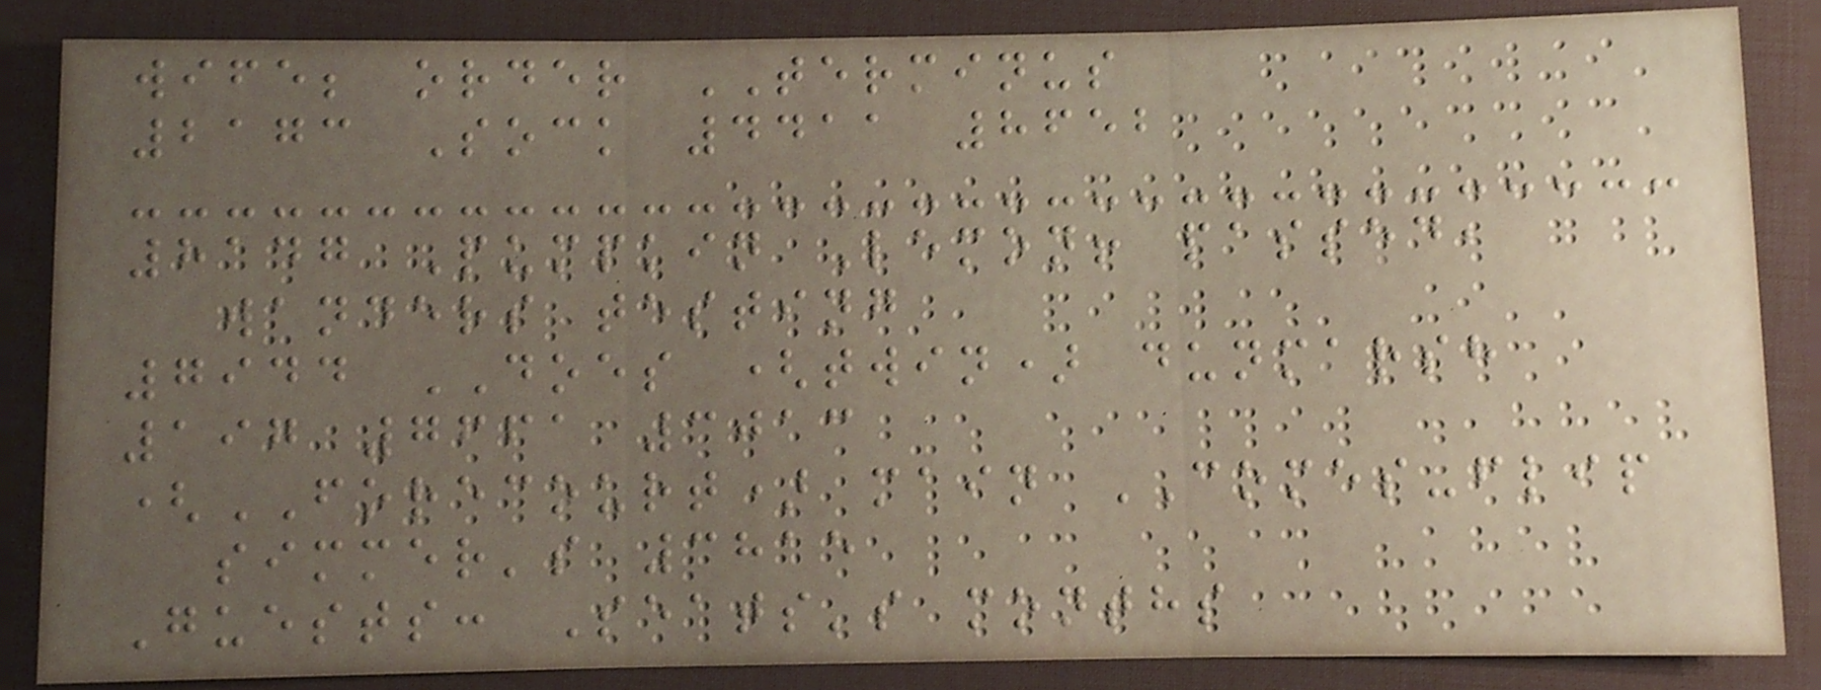wife; order TERMINUS
2173 Sock 4411 8652
8147 Pumpkin Lemon! passed,
wanders testing
7944 DOES (twin) dunmarsh
197 7661 3013
(FORECOURT) main COMES-flip
simmer's 3815
Guests: Seats's months
